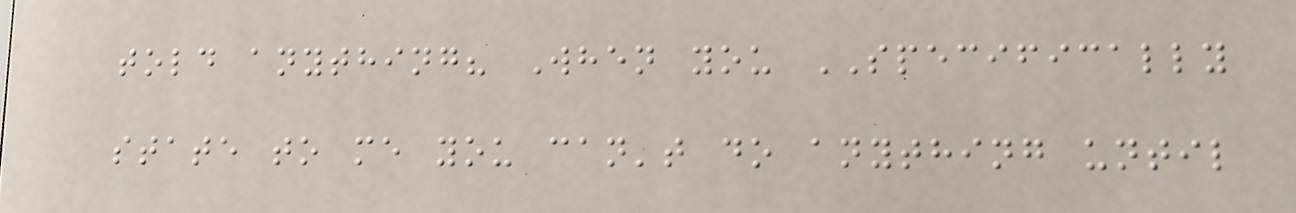told anything? When you SPECIFICALLY
state to me you can't do anything until
